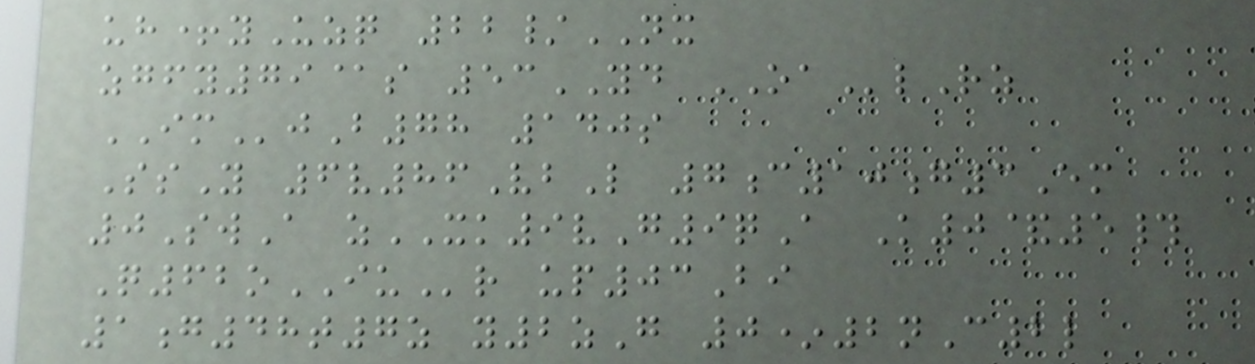uh+yUzq 22/NX
zgfy79@s 53YD OAlRz
IMjB78 140s
SsY 6v86VbL 7c10g3Em
0SwA zXK9vG9qA K0&5#
Q62oIUr up03Bi
1g48t7z y2zG 0*2nC2l
